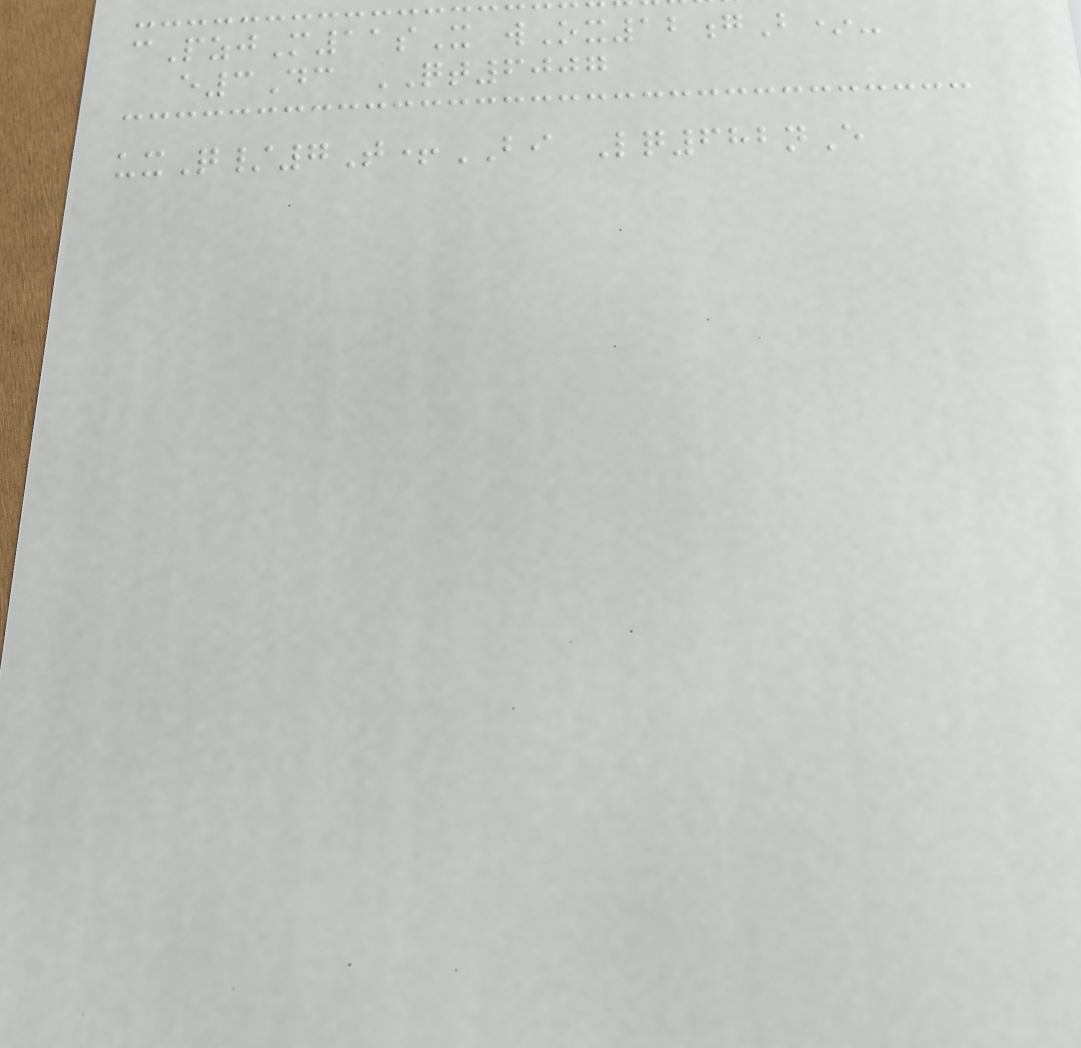cPzjM11sX wOx12gB*-
e3Dc QT6007
uxQ/7T+BI Lq682nE
